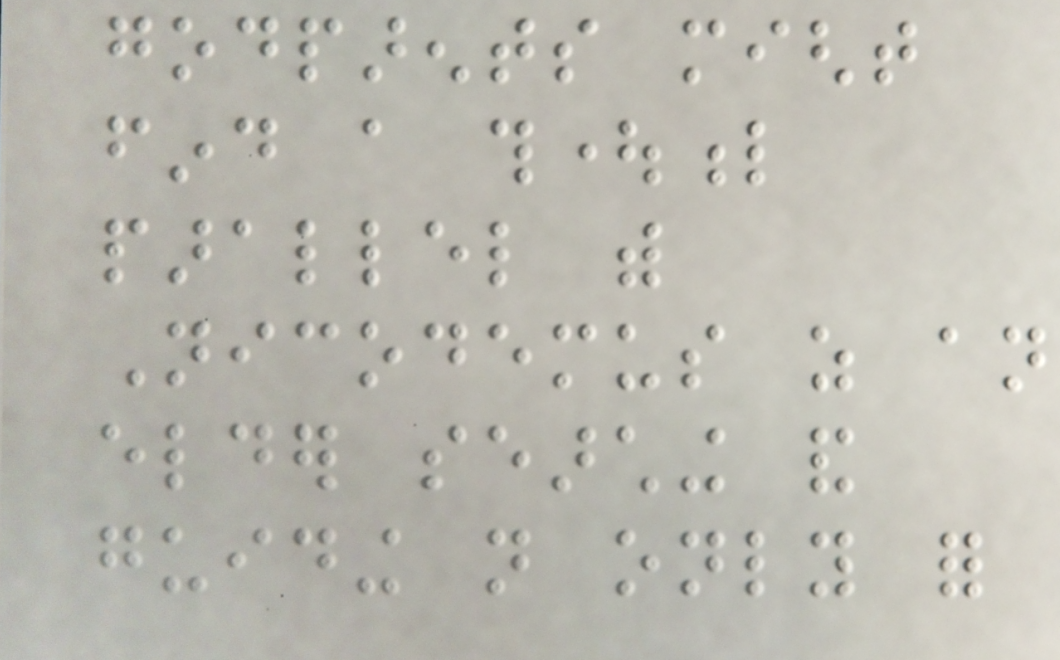godparents might
find a thoughtful
parallel with
Nicodemus as an
elder searching and
guiding not only for
